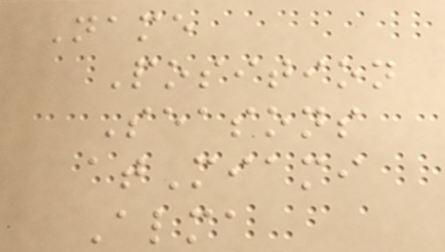Name
Position
Seasons
atMiami
Alma
